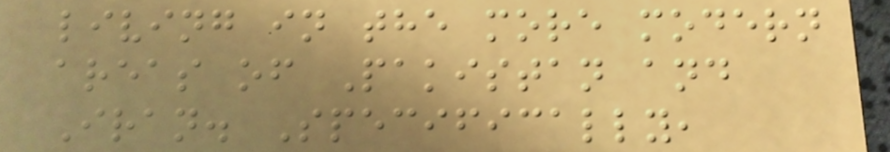living in the more modern
areas of Pakistan and
Iran. Specifically,
